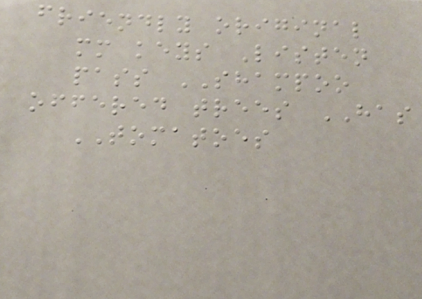friendly original
mm keys Listen
pass SHAMPOO
offered trees HAS
TOMATOES
